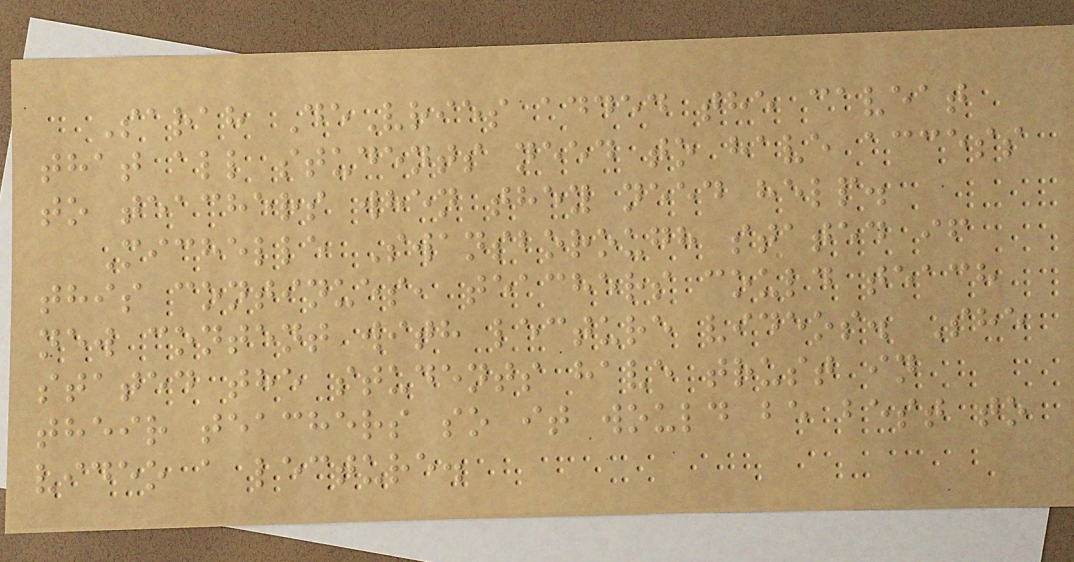Sarah DeVries added the caveat
that all students need to have access
to teachers when they need help.
Michelle Swansborough stated if
this continues, teachers could teach
new content with lecture videos. She
stated the students have trust in
their teachers so it would be best to
video a lecture.
